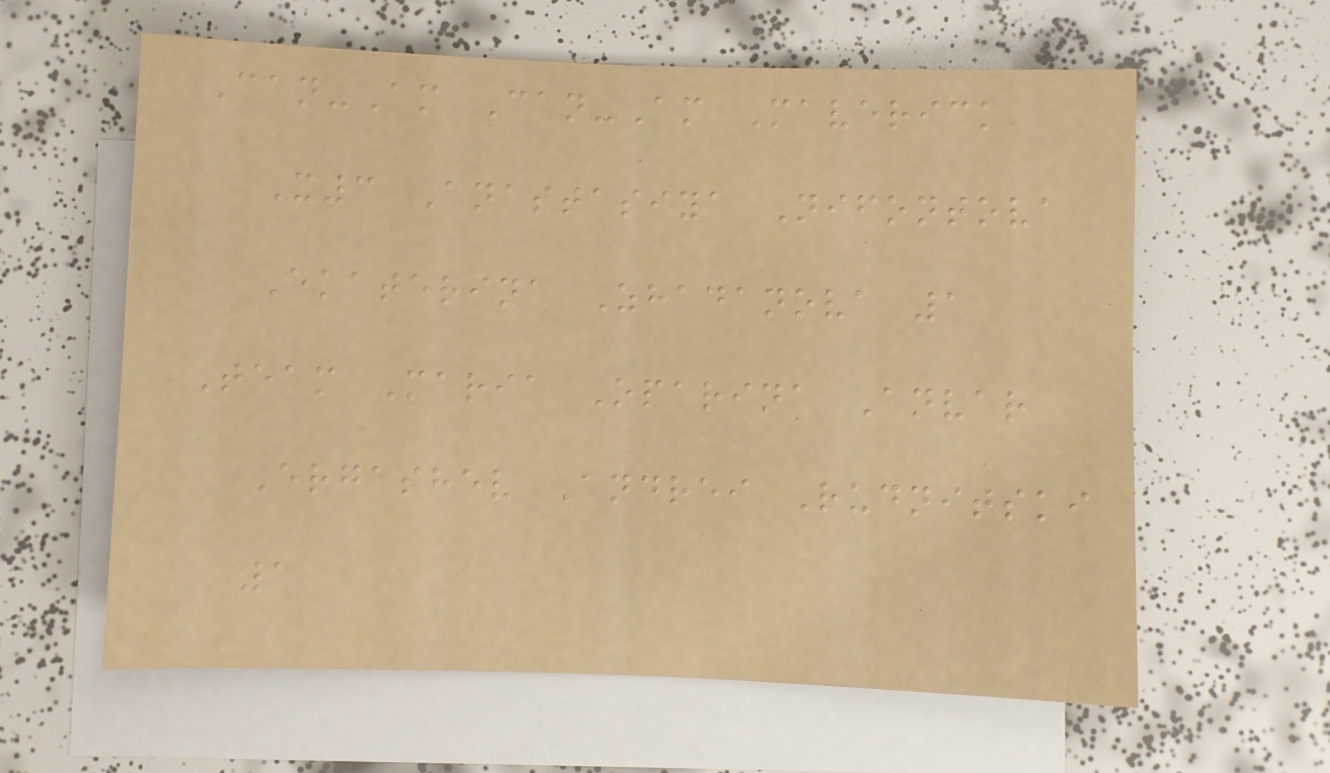Can-Am Can-Am Maverick
X3 Anastasiya Nifontova
Ekaterina Zhadanova 1
Team Maria Oparina Anvar
Ergashev Andrei Rudnitski
1
